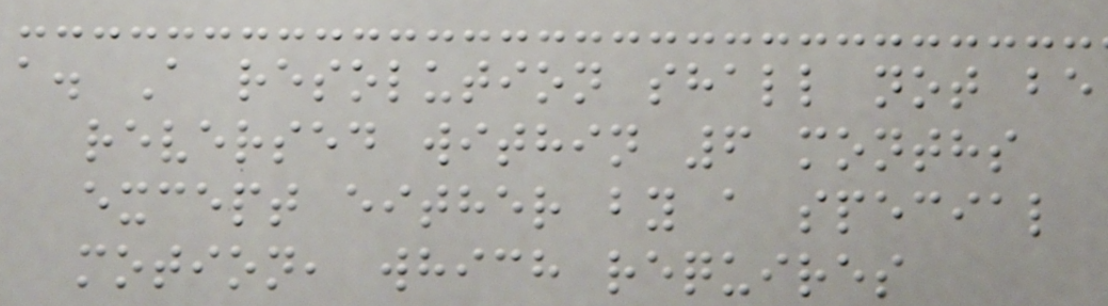a. A resolution shall not be
reversed within 6 months
except either by a special
motion, which requires
